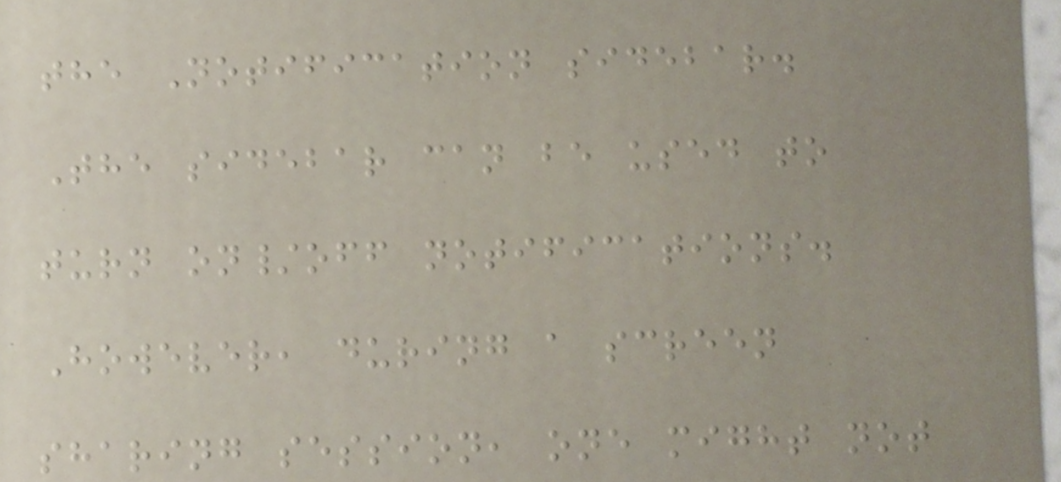the Notification sidebar.
The sidebar can be used to
turn on/off notifications.
However, during a screen
sharing session, one might not
